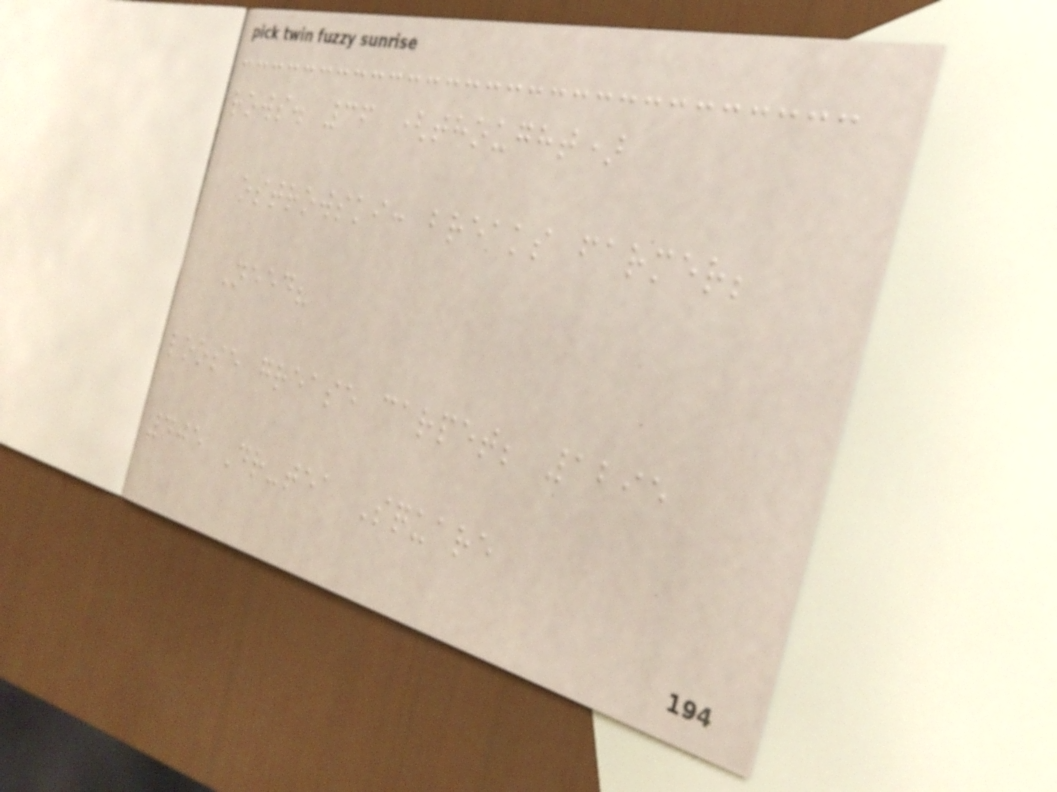rows. 36 (thought)
ostrowski: breaks farmer;
Need?
loose grease carpet; 1295
405 Dr-tea Square
